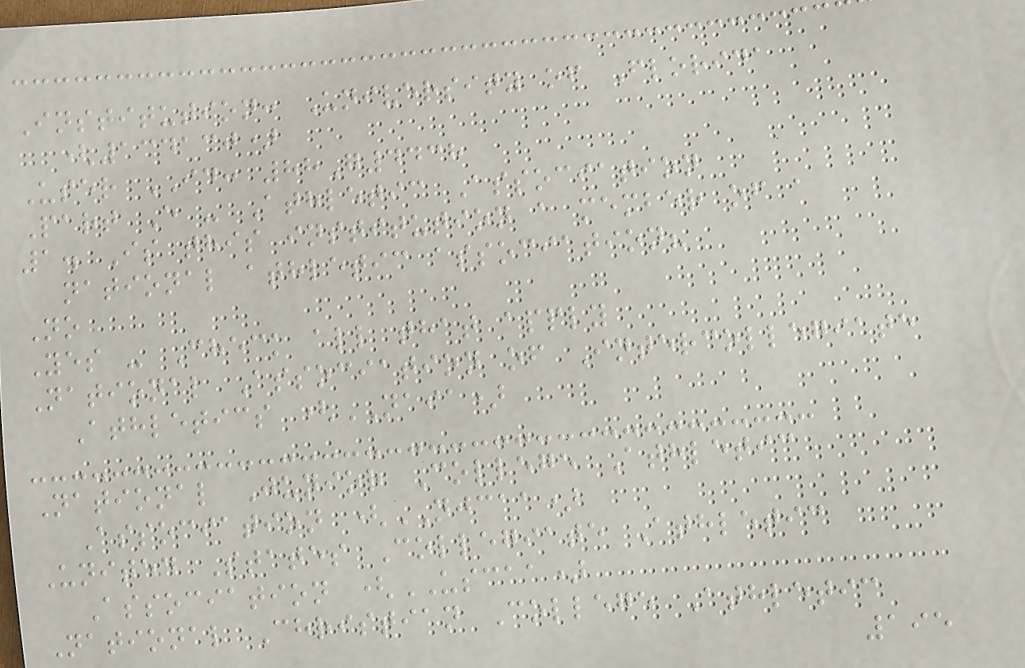Institution: University of Florida
(134130)
User ID: 88G4438
Part E - Athletic Association
1. Is this institution a member of a
national athletic association?
No
Yes - Check all that apply
National Association of Intercollegiate
Athletics (NAIA)
National Junior College Athletic
Association (NJCAA)
United States Collegiate Athletic
Association (USCAA)
National Christian College Athletic
195
